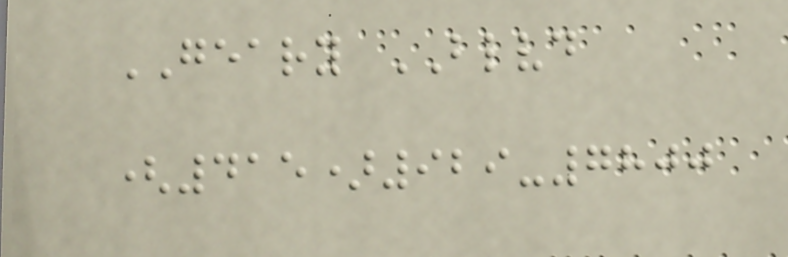GEARY BLVD
(415)929-7800
